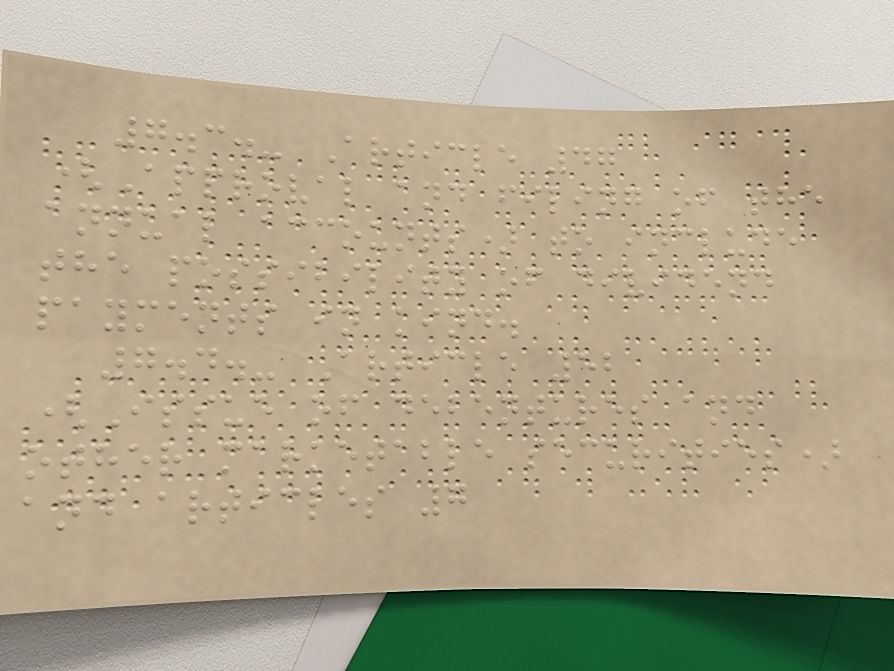7.3.- Article 47
(Approval and filing of the
annual accounts) to include
the possibility of dividend
payments in kind.
7.4.- Article 52
(Issue of debentures and
other marketable securities)
and articles 7
